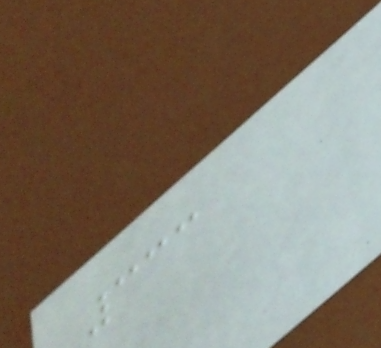333
